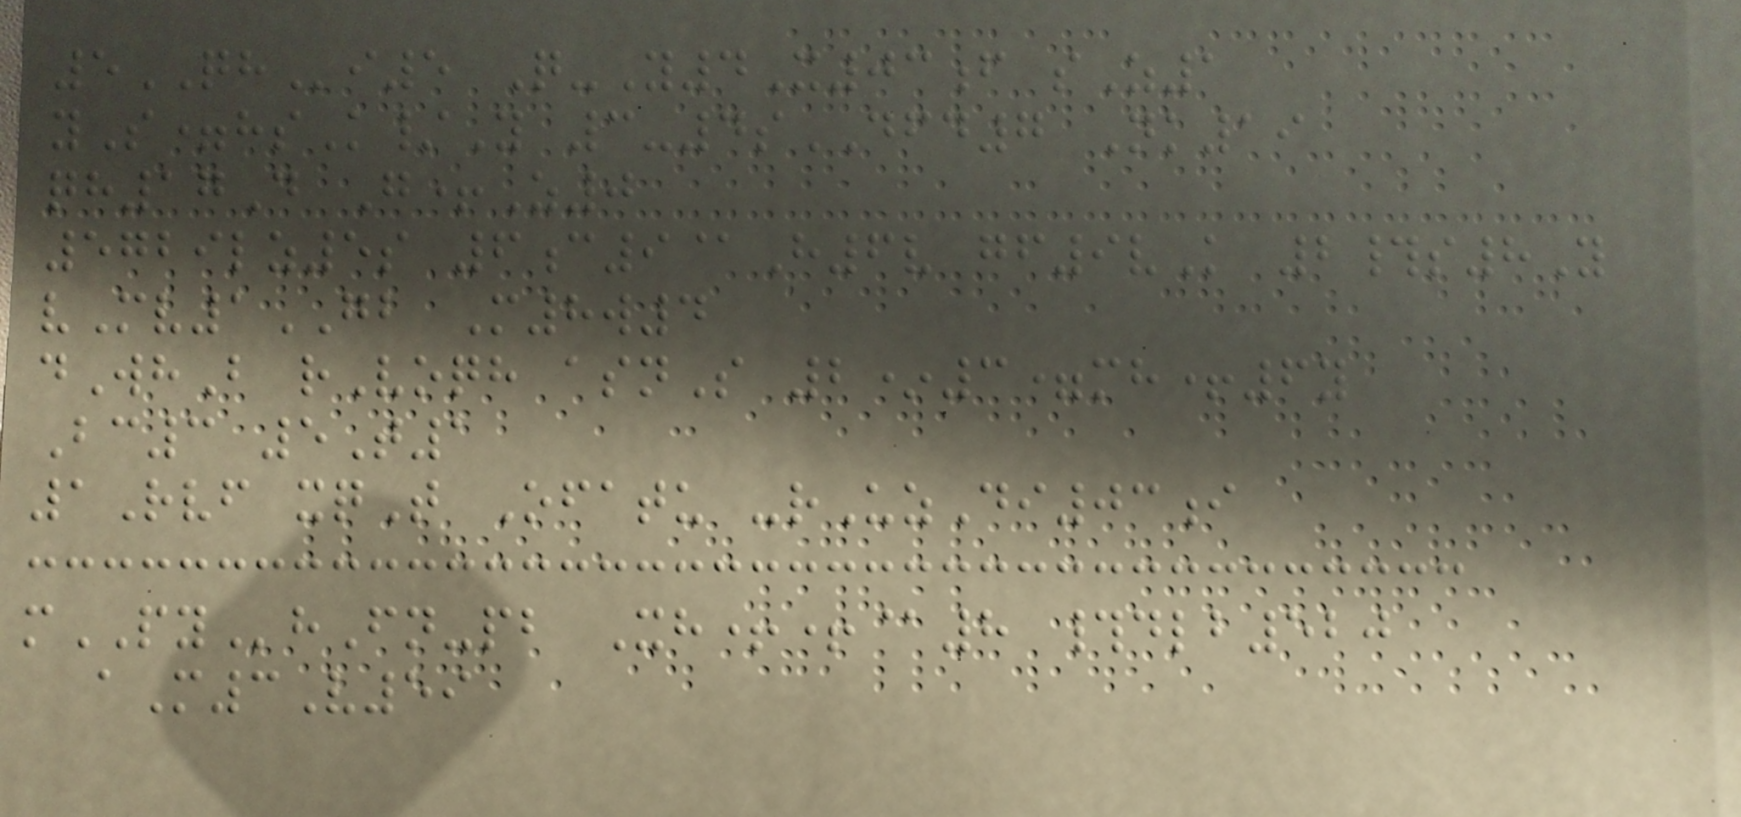5QHi5 Q-Y4X03f sZ1
yS=hsK/Y 3-4sDFD7 Nk19
qh17D G+Z0
5729lz5s 6c9@H6v gf9vK 2#s8Y
vMv1GB M8w4
dWhB rVoqh asnS 2*3=mh+6y
Bc3 5T1
1Rvf xqT Ofatu -rUzDi03i
mPYhFn-pb Xh++@8 #dlb520
aM3V59
